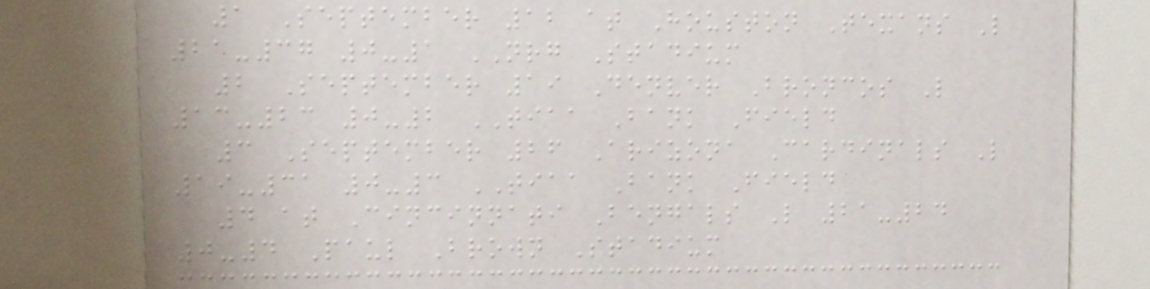1 September 12 at Houston Texans L
21-37 0-1 NRG Stadium
2 September 19 Denver Broncos L
13-23 0-2 TIAA Bank Field
3 September 26 Arizona Cardinals L
19-31 0-3 TIAA Bank Field
4 at Cincinnati Bengals L 21-24
0-4 Paul Brown Stadium
